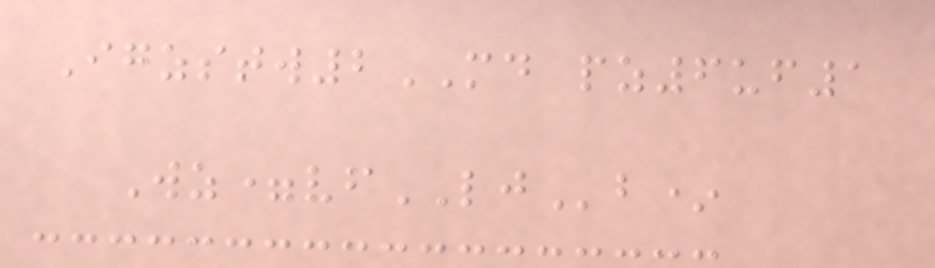Igzstw2MD pz6uf1
Wz=vfLJb*
